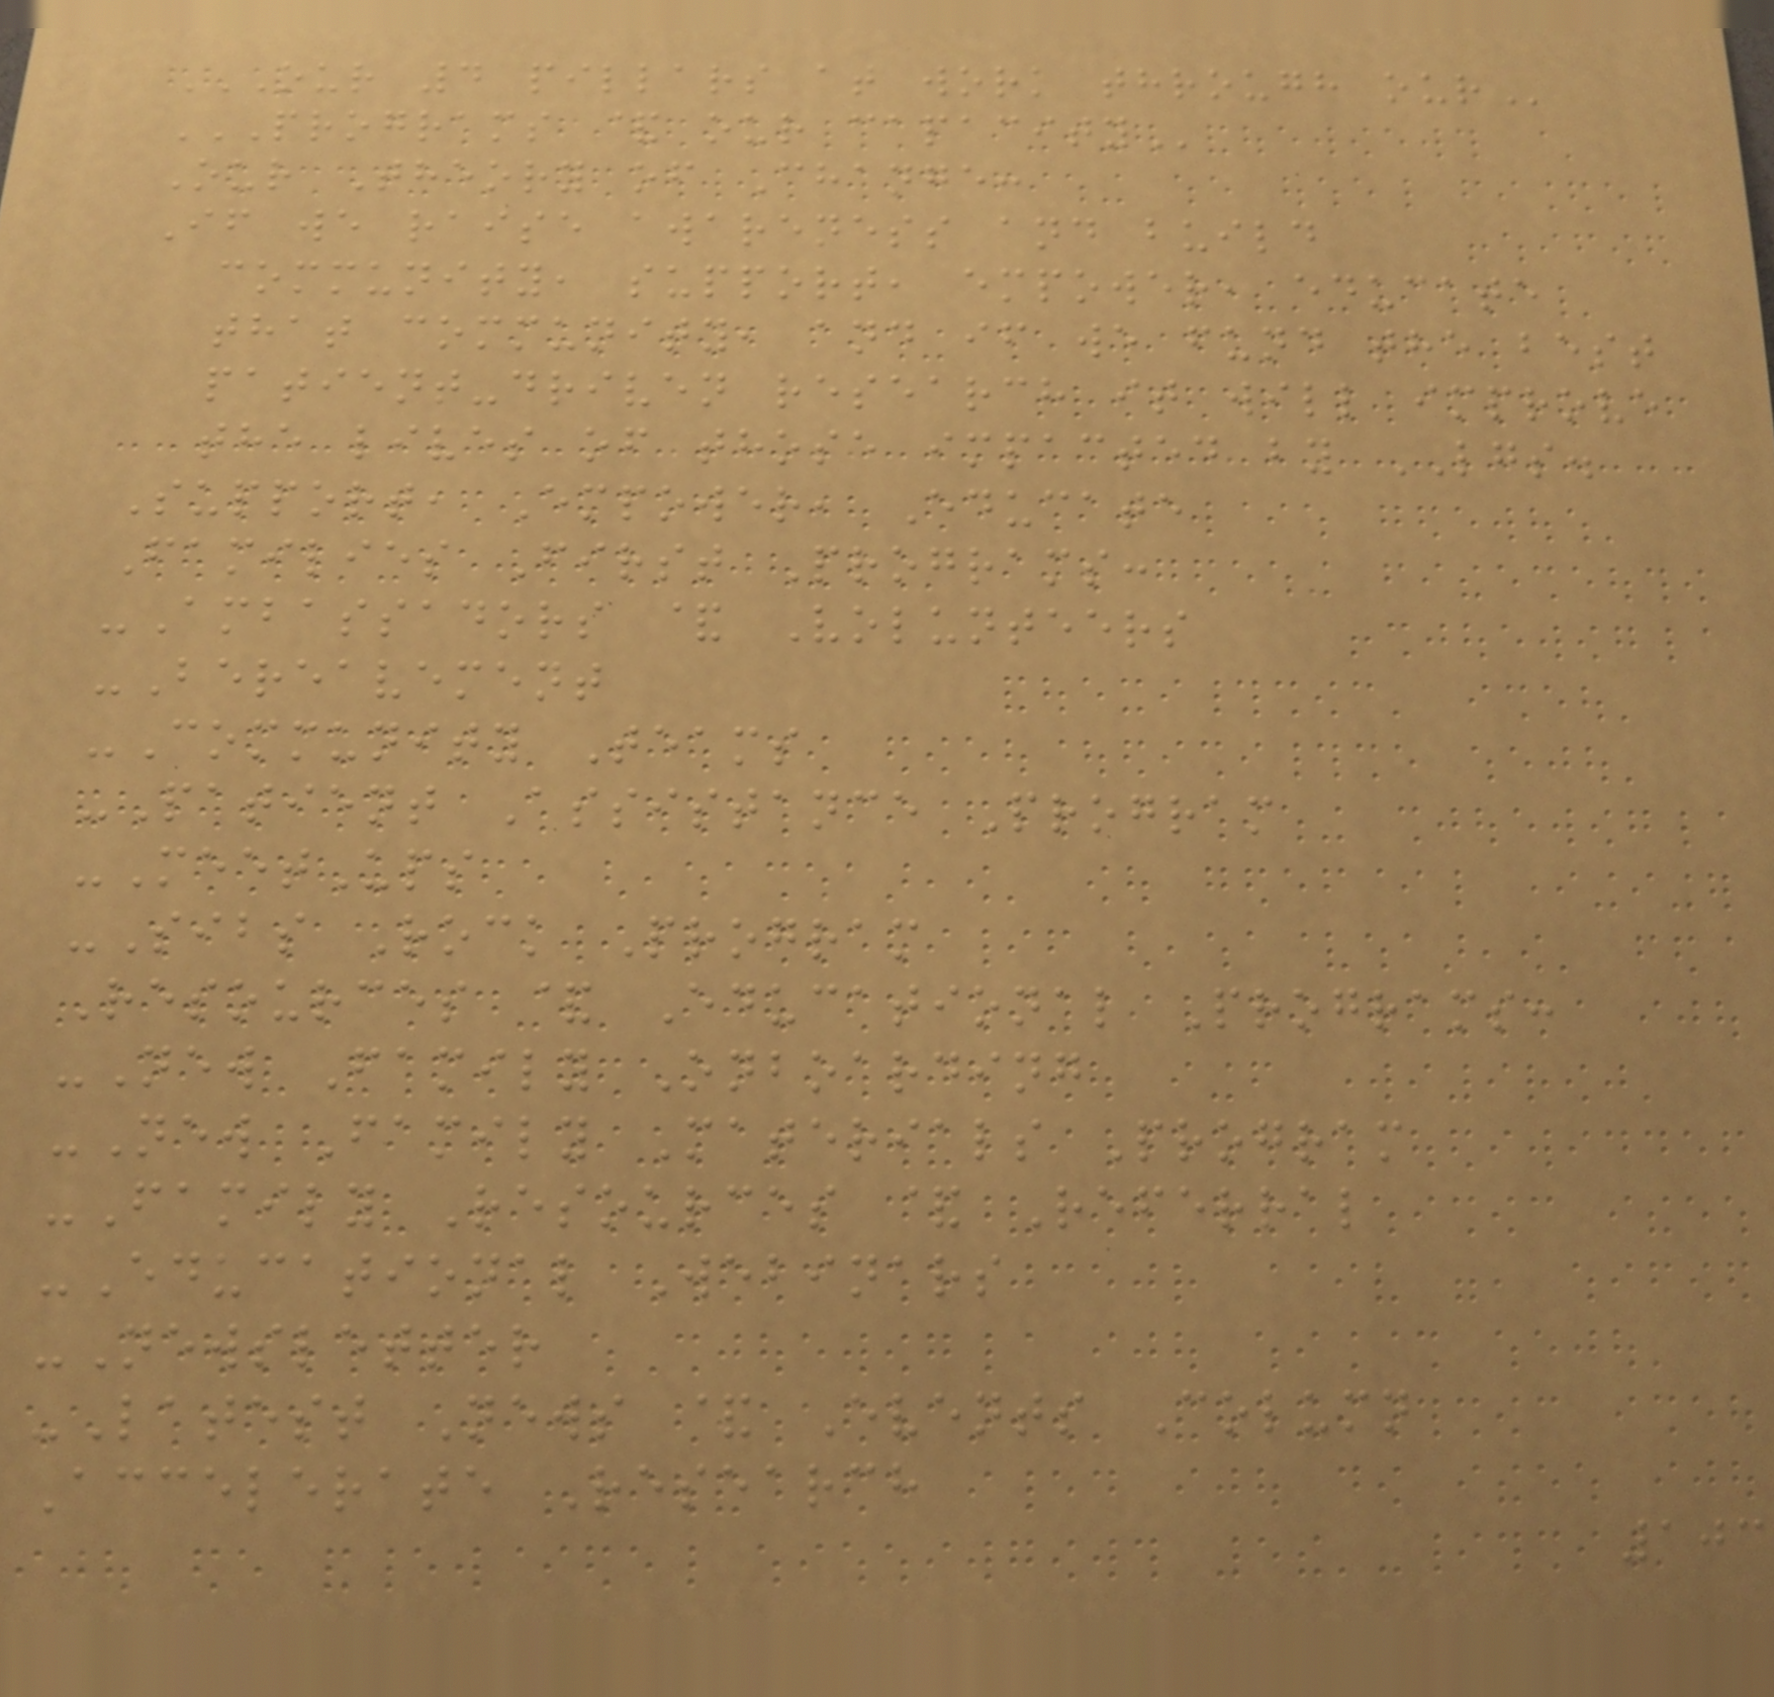OUR 4 PILLARS AT WORK THROUGH OUR
PROGRAMS & OUR CAPACITY
Our Theory of Change:
If we raise awareness and build
community, support, empower, educate
that community, and if we fund the best
patient-driven research it will improve
the lives of those impacted by LGS.
Support, Empower, Educate
Families First Programs:
-Ambassadors & Volunteers
-Bereavement
-Community Teams
-Patient Assistance Program
-MeetUps
-Sibs Rock Program
Resources & Educational Programs:
-New Family Onboarding
-New Family Materials Program
-Family Resources & Referral
-Educational Webinars
-Newsletter
-Latest News & Events Column
Accelerate Research
103
